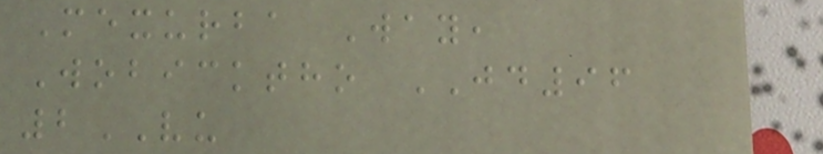Mexurba Way,
Wobicktho JD96
2VU
